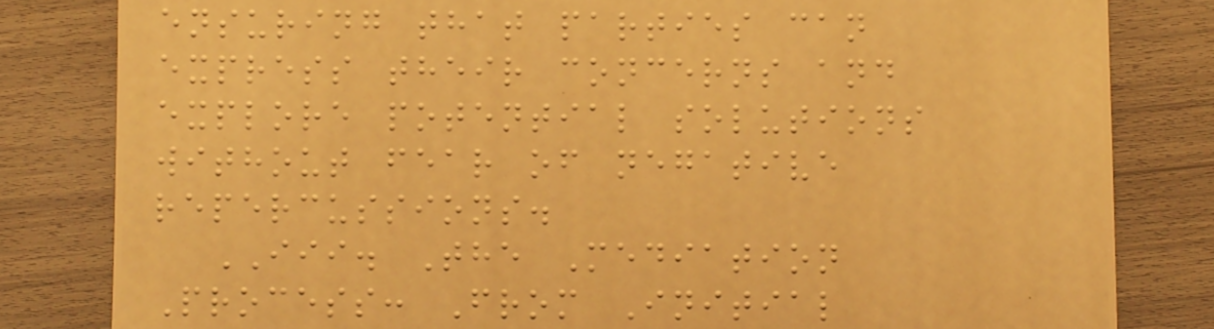ensuring that parties can
express their concerns and
explore potential solutions
without fear of negative
repercussions.
III. The Mediation
Process: From Initial
